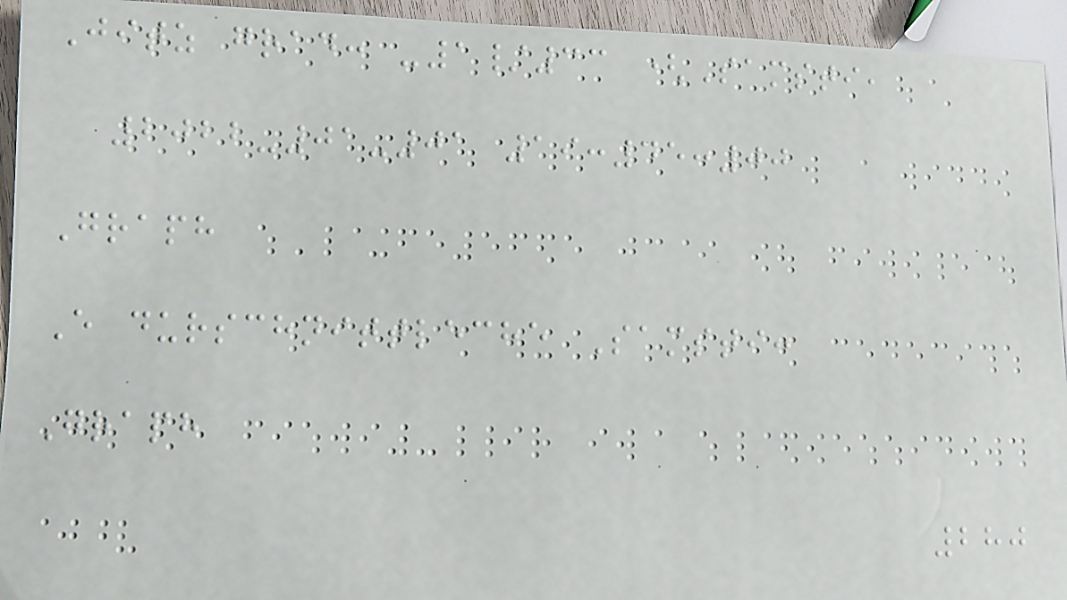Jitz grad: -1/33 (Samsti,
2022-01-01 19:45:00
Graph
E durschnittleche Samsti:
Graph
280
